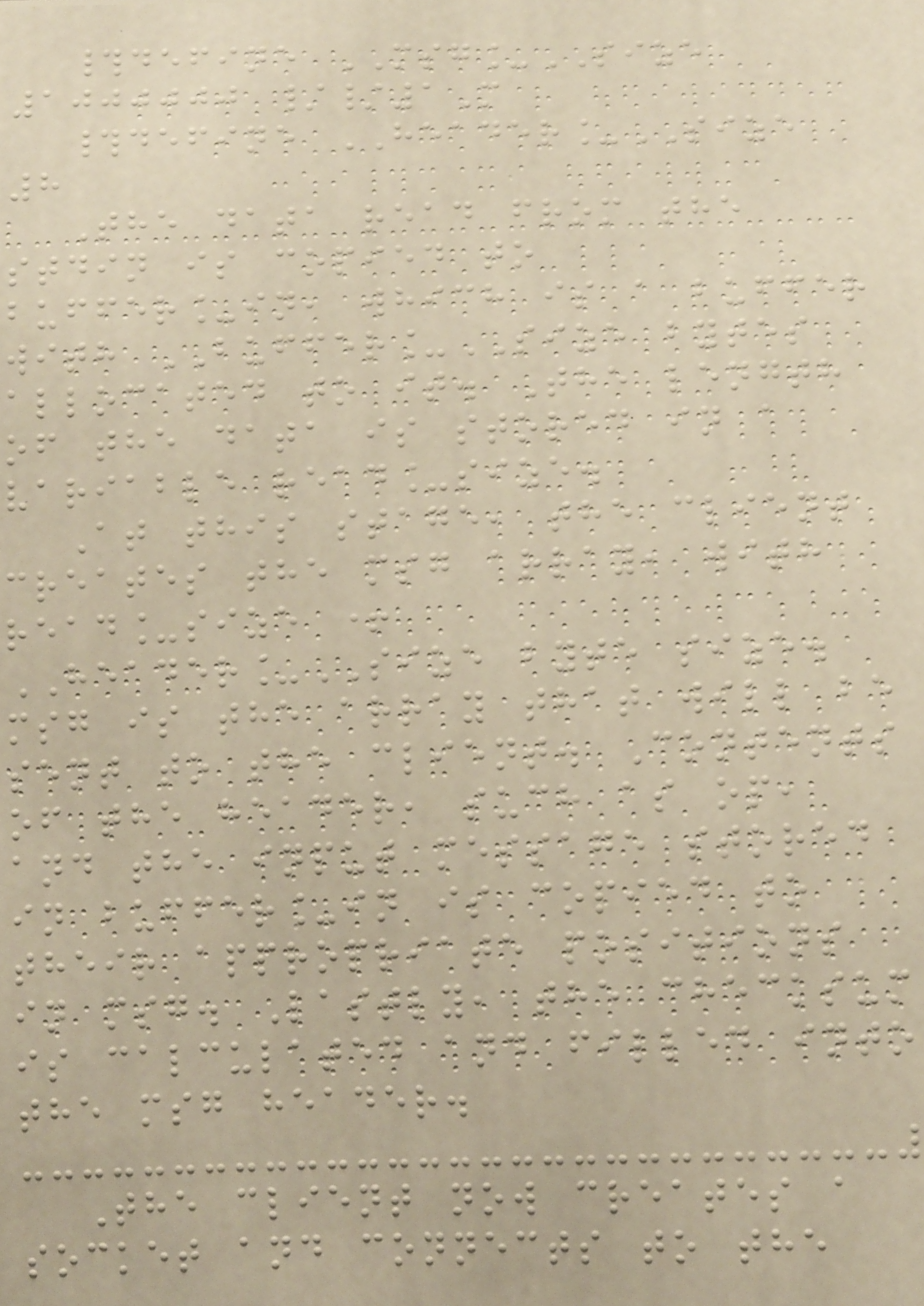#define MSG_SIZE
1000000 //1M
#define HEADER_SIZE
8
The data read from the
stdin is copied to
buffer_in, which is a buffer
with BUFFER_SIZE bytes
allocated to it. The length
of the data is stored in a
variable read_size.
At this stage, the client
creates the msg array, with
read_size +
HEADER_SIZE byte size.
msg is the array that will be
sent to the client. Contents
of the header, such as op,
and the input message stored
in buffer_in is copied to
their appropriate positions
in msg. Lastly, the checksum
is calculated and filled into
the msg header.
The client now creates a
socket and connects to the
